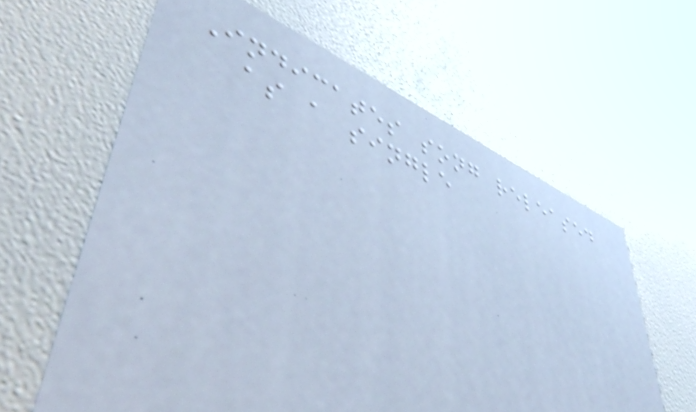Indicates song released
as a single
